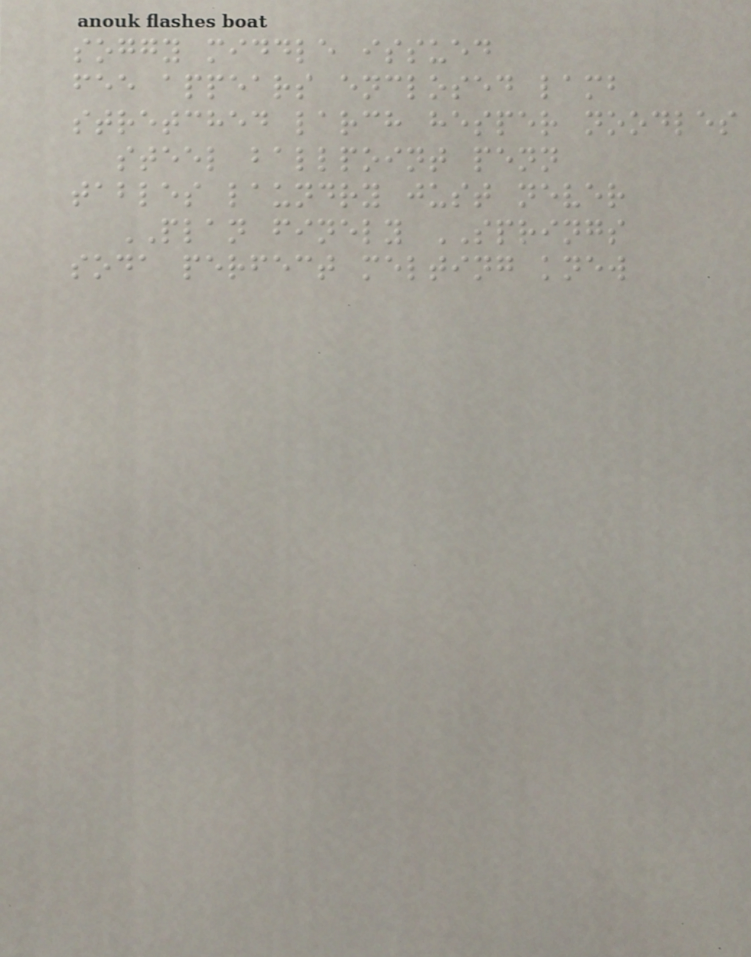soggy middle issued
fee appears enclosed lamb
stretched larch hesper noodles
steel ballpoint penn
tables laundry just never
PLAN finely SPRINGS
soda perfect melting knew
